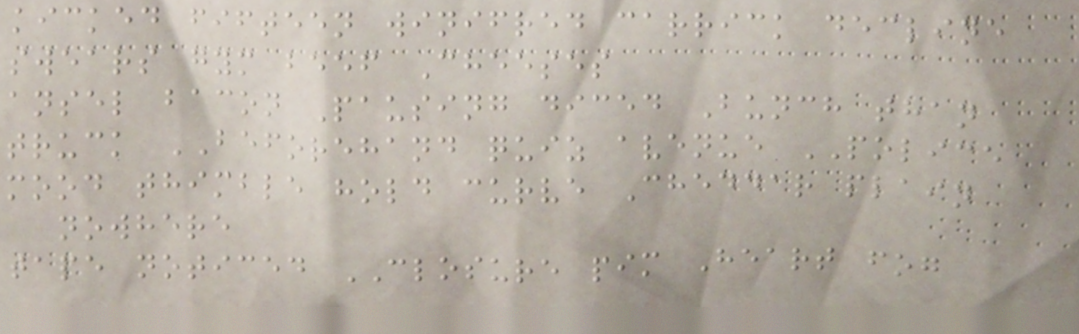kicked fifteen winifred carrick decline
swears gym beef Cheeses
ansel bacon Pausing diced Bunch than
truck BEFOREHAND quiz avenue POLICE
mood thimble hold curve Cheddar plain
nowhere
tape noticed CLOSURE pim Heart fog
